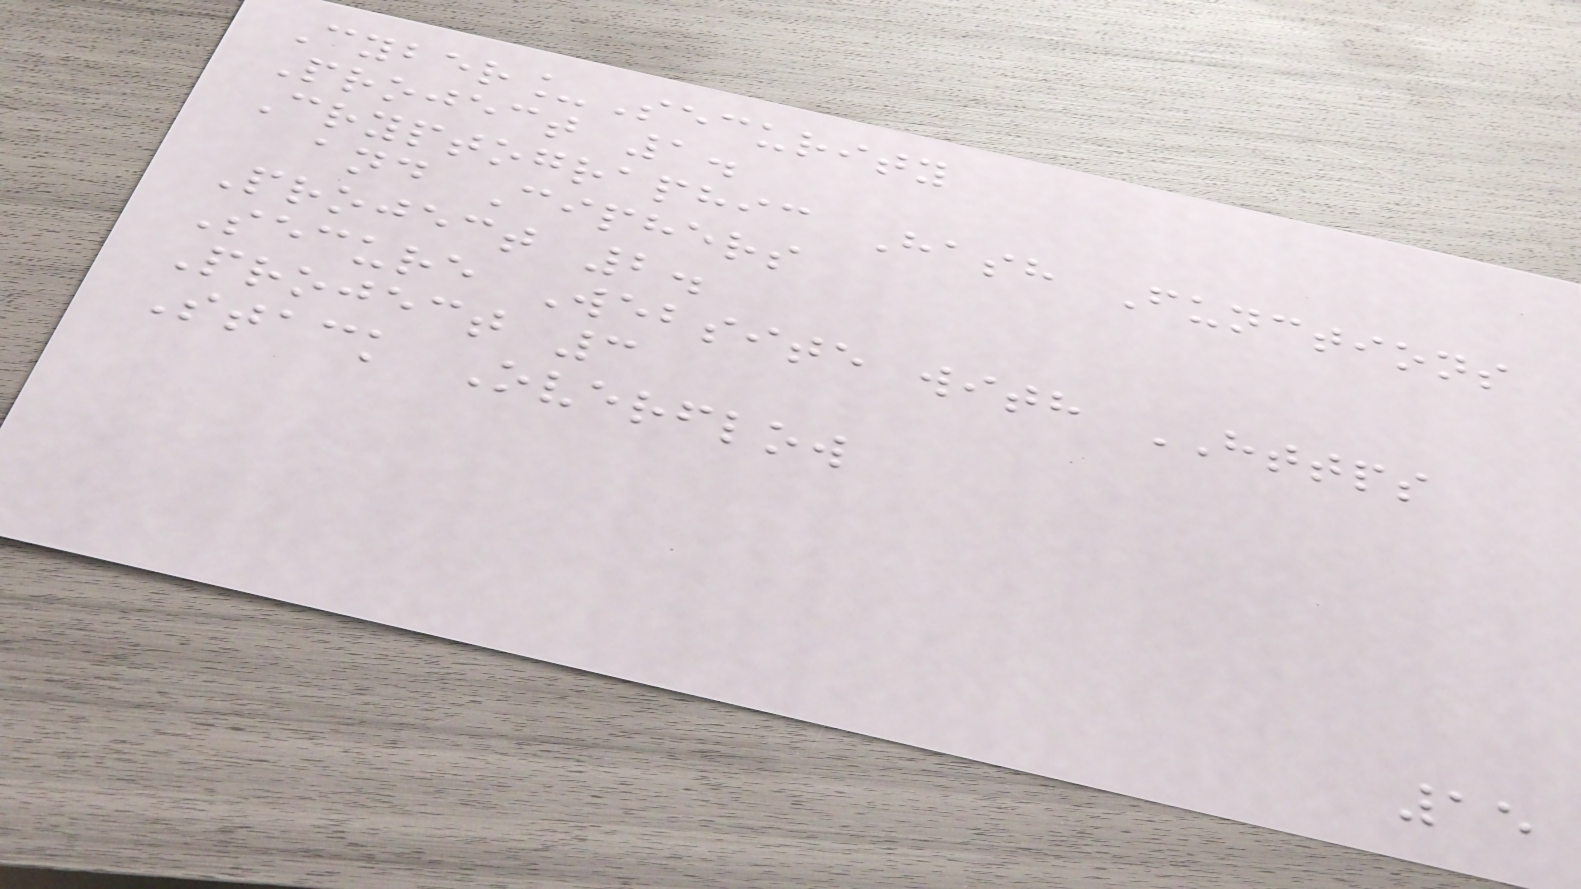Cyber_Security
Project 1.
Cryptographic Hash Functions
and Ciphers
Project 2.
Secure Website with HTTPS
Project 3
Stack Overflow
15
